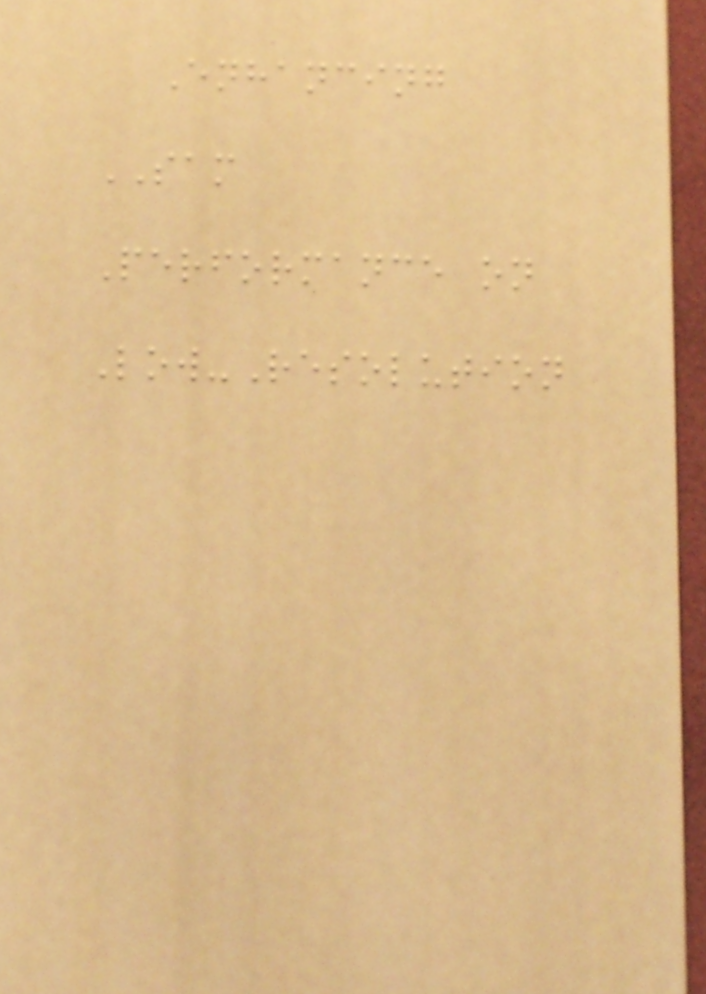Enhancing
SAM
Performance on
Low-Resolution
